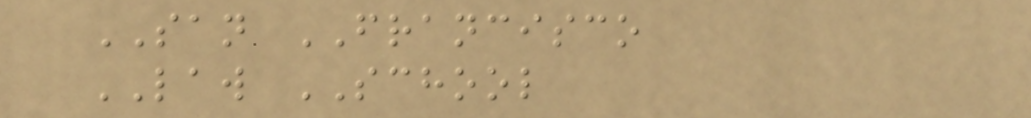SAN FRANCISCO
LAW SCHOOL
